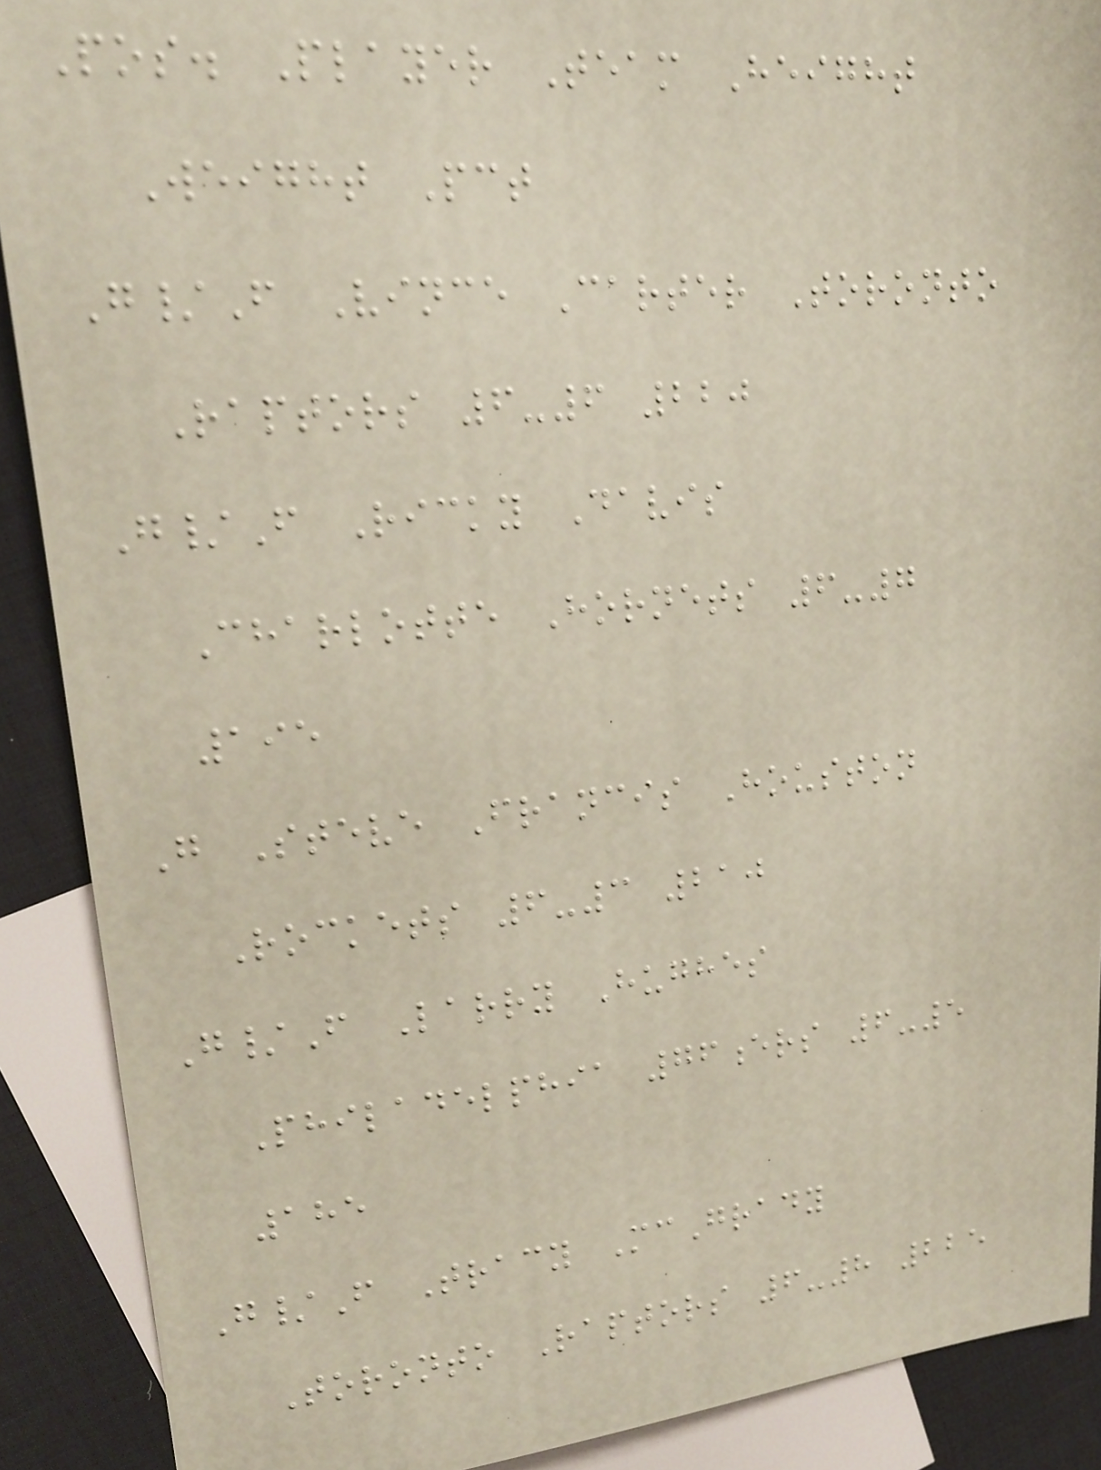Pos. Player Team Height
Weight Pct
G/F Vince Carter Toronto
Raptors 6-6 220
G/F Ricky Davis
Charlotte Hornets 6-7
195
G Steve Francis Houston
Rockets 6-3 210
G/F Larry Hughes
Philadelphia 76ers 6-5
185
G/F Tracy McGrady
Toronto Raptors 6-8 225
